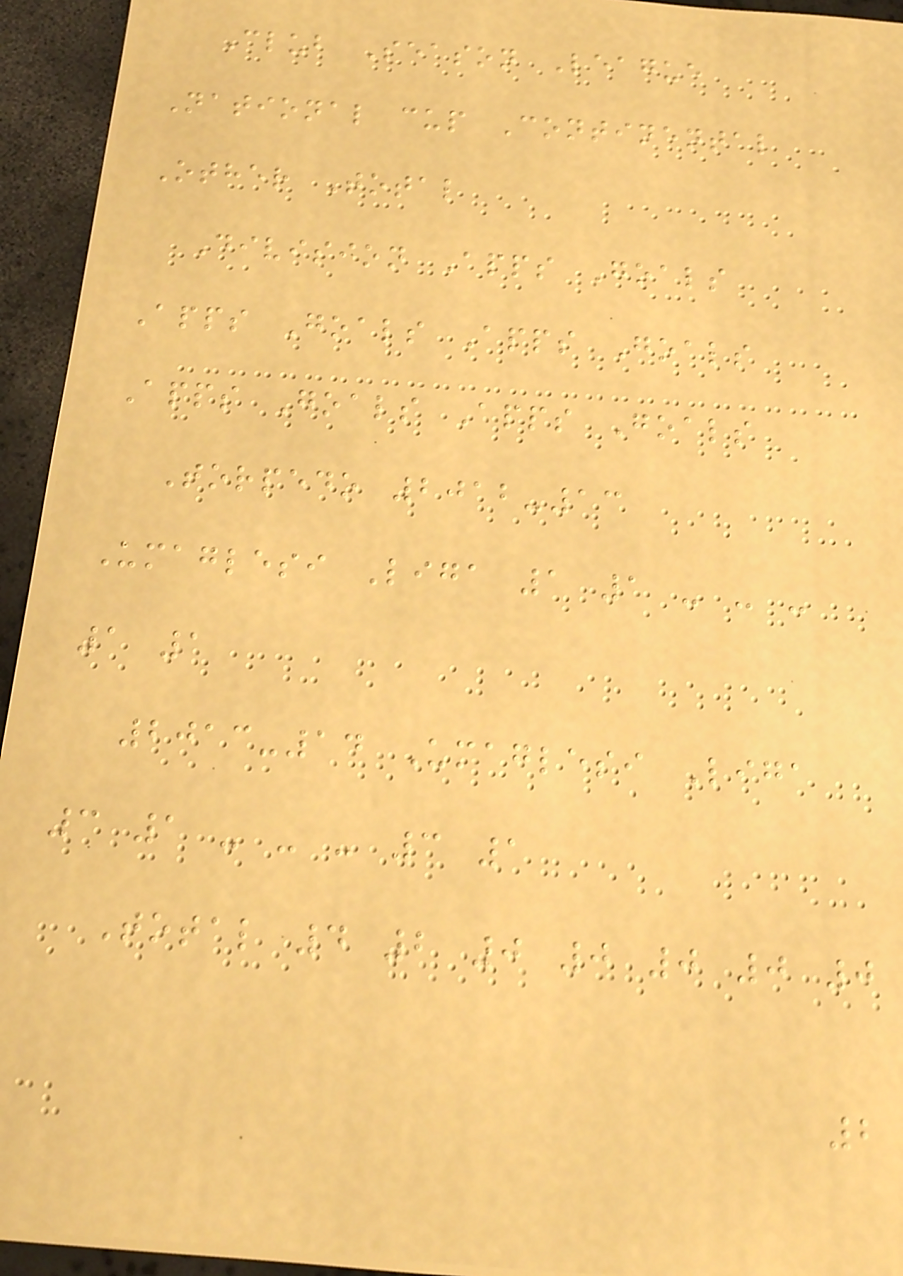Club Season League
National cup Continental
Other Total
Division Apps Goals
Apps Goals Apps Goals
Apps Goals Apps Goals
Torpedo 2012-13
Umaglesi Liga 1 1 - - -
1 1
2013-14 Umaglesi Liga
3 1 - - - 3 1
Total 4 2 0 0 0 0 0
2
